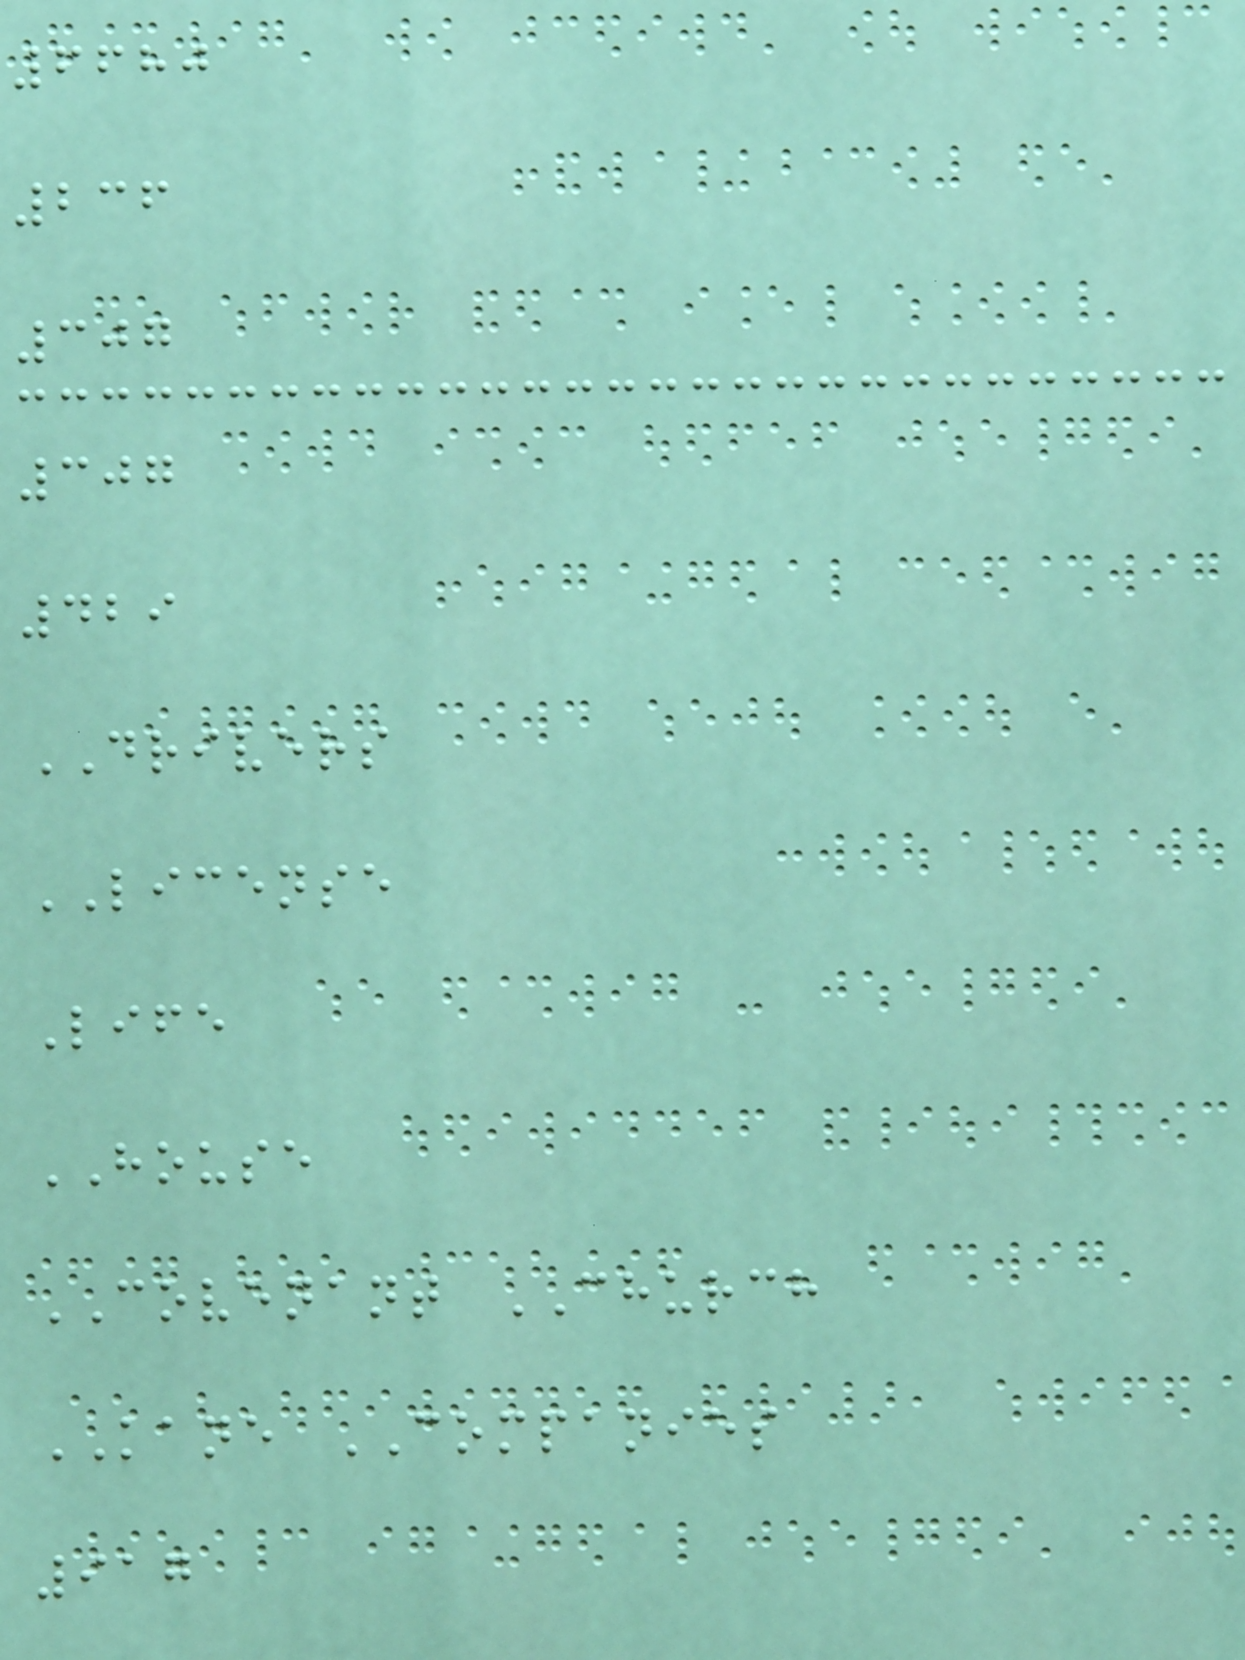6680
236
307
307
429
DRIVERS
LICENSE
Life
HOUSE
COVENANT CHURCH
KANE COMPANIES
917
